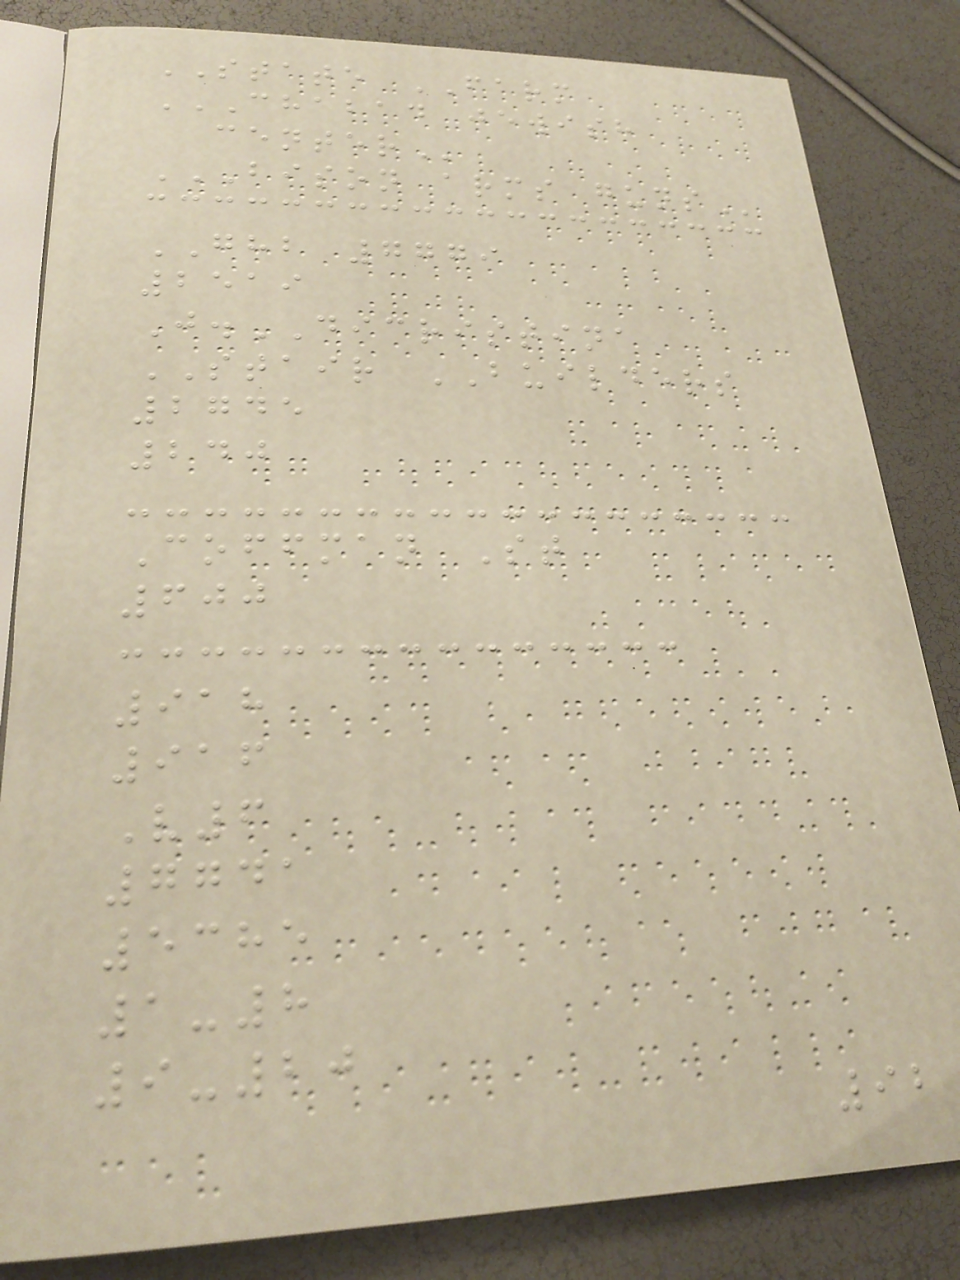STATE FARM
CHABAD JEWISH
CENTER
BISON ARMS GUNS
GHB 7779
2519
J.DICRISTINA
STAIR BUILDERS
2745
240
Coffman St
600
918
916
V6
7741
5385
1-8
9-20
92
